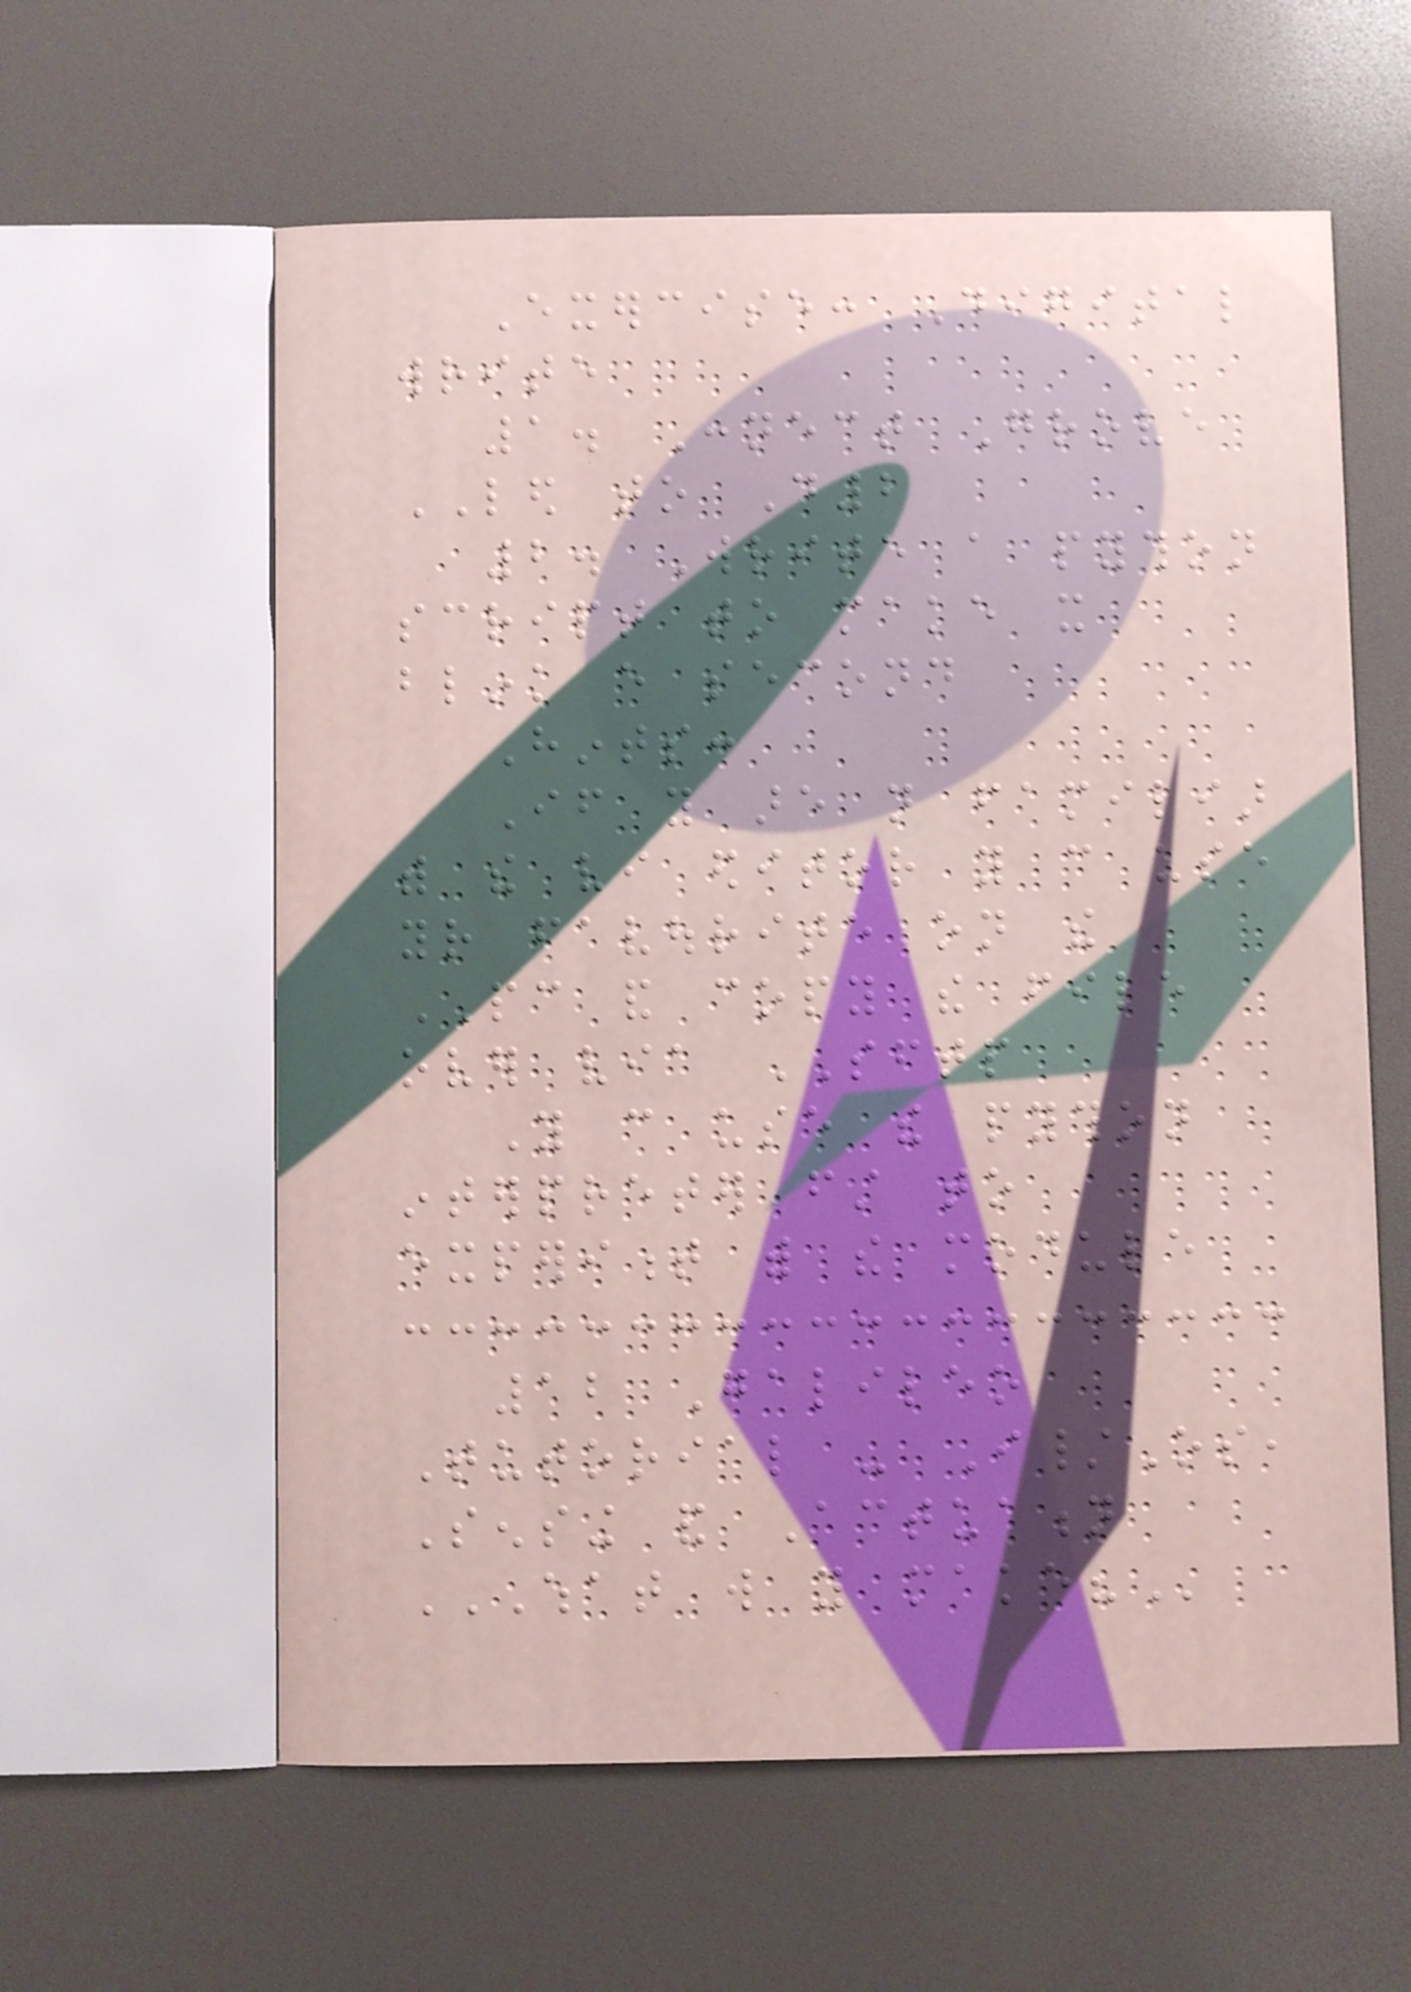Exercise: Digital
write
1. Connect Grove
LED to D2
2. Write a python
script to make it
blink every second
Hints:
If you are not familiar
with the vi editor you can use
your favourite on the
PC and copy the file
over via SFTP
You can use the python
interpreter first to
experiment with the module
12 Galileo
Tutorial - I/Os,
Sensing and Actuation
WHAT WILL YOU MAKE?
